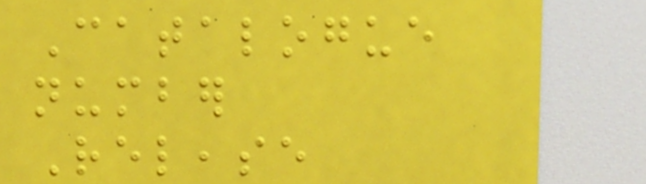Catalogue
number
Release
